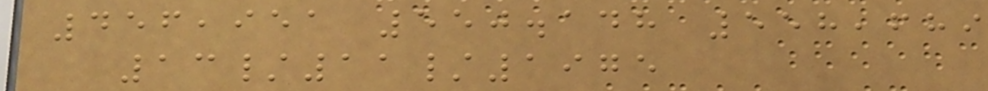456,951 550.148 558,689
13/11/1975
